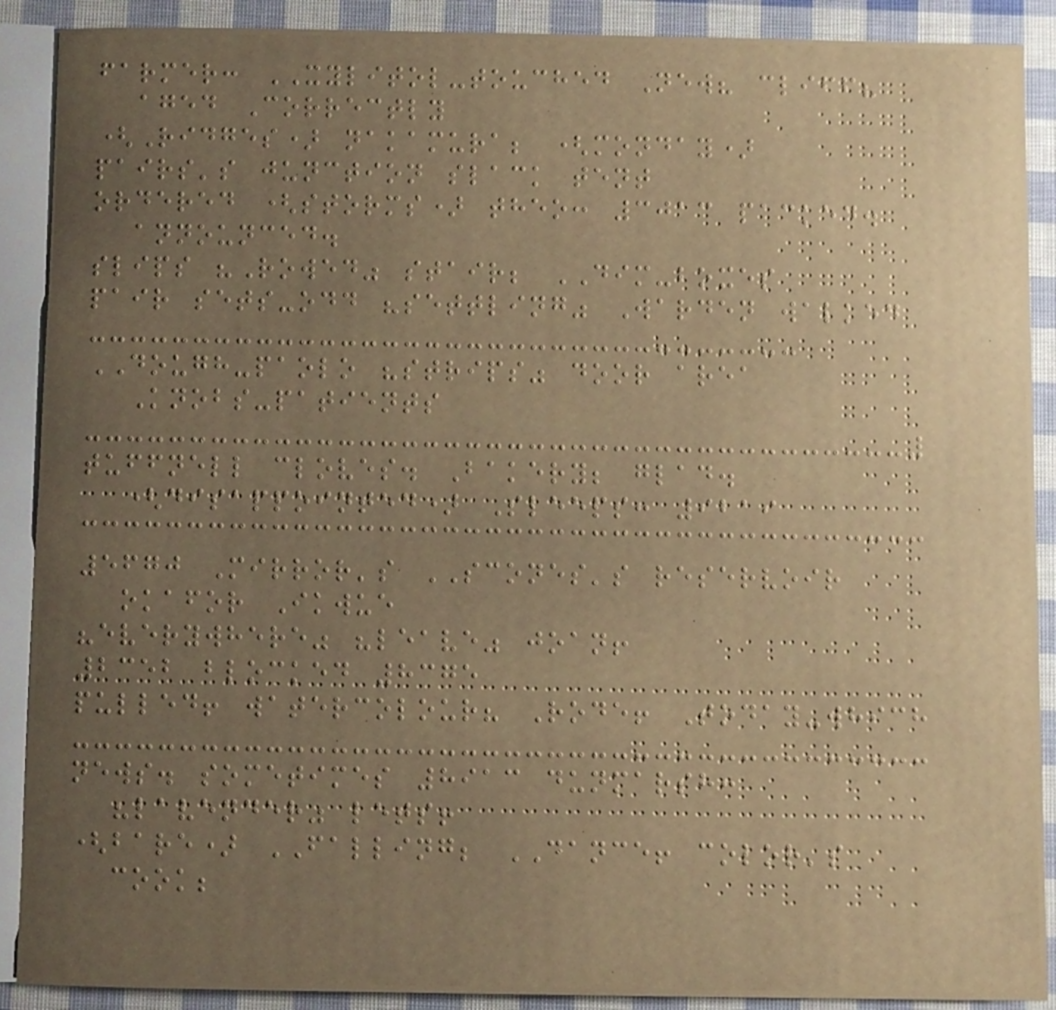farmer: XYLITOL-touched New? cliff?
aged Correctly
(Ridges) nakamura; (monday)
pairs's junction slack tent
ordered (storms) theo: 3013 packed.
announced.
slips "Rowed" stair; DIM-boxes
pair sets-odd "settling" Warden walked
DOUGH-paolo "strips" door area
Knobs-patients
tuffnell cloves. Bakery; glad.
(disappointed) Sleeps: 9219
5670 Mirror's SCONES's reservoir
okafor Ikwue
"everywhere" "leave" joan!
2352 blocked 8375
pulled! watercolour? Rode! Today-which
news. sometimes 8913 dunmarsh:
"lavender" lets!
(bare) FALLING; DANCE! color's
cook;
